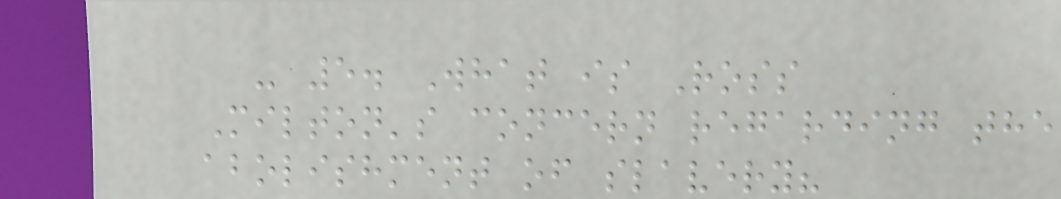- 5. What is Ross
Milton's concern regarding the
abolishment of slavery?
